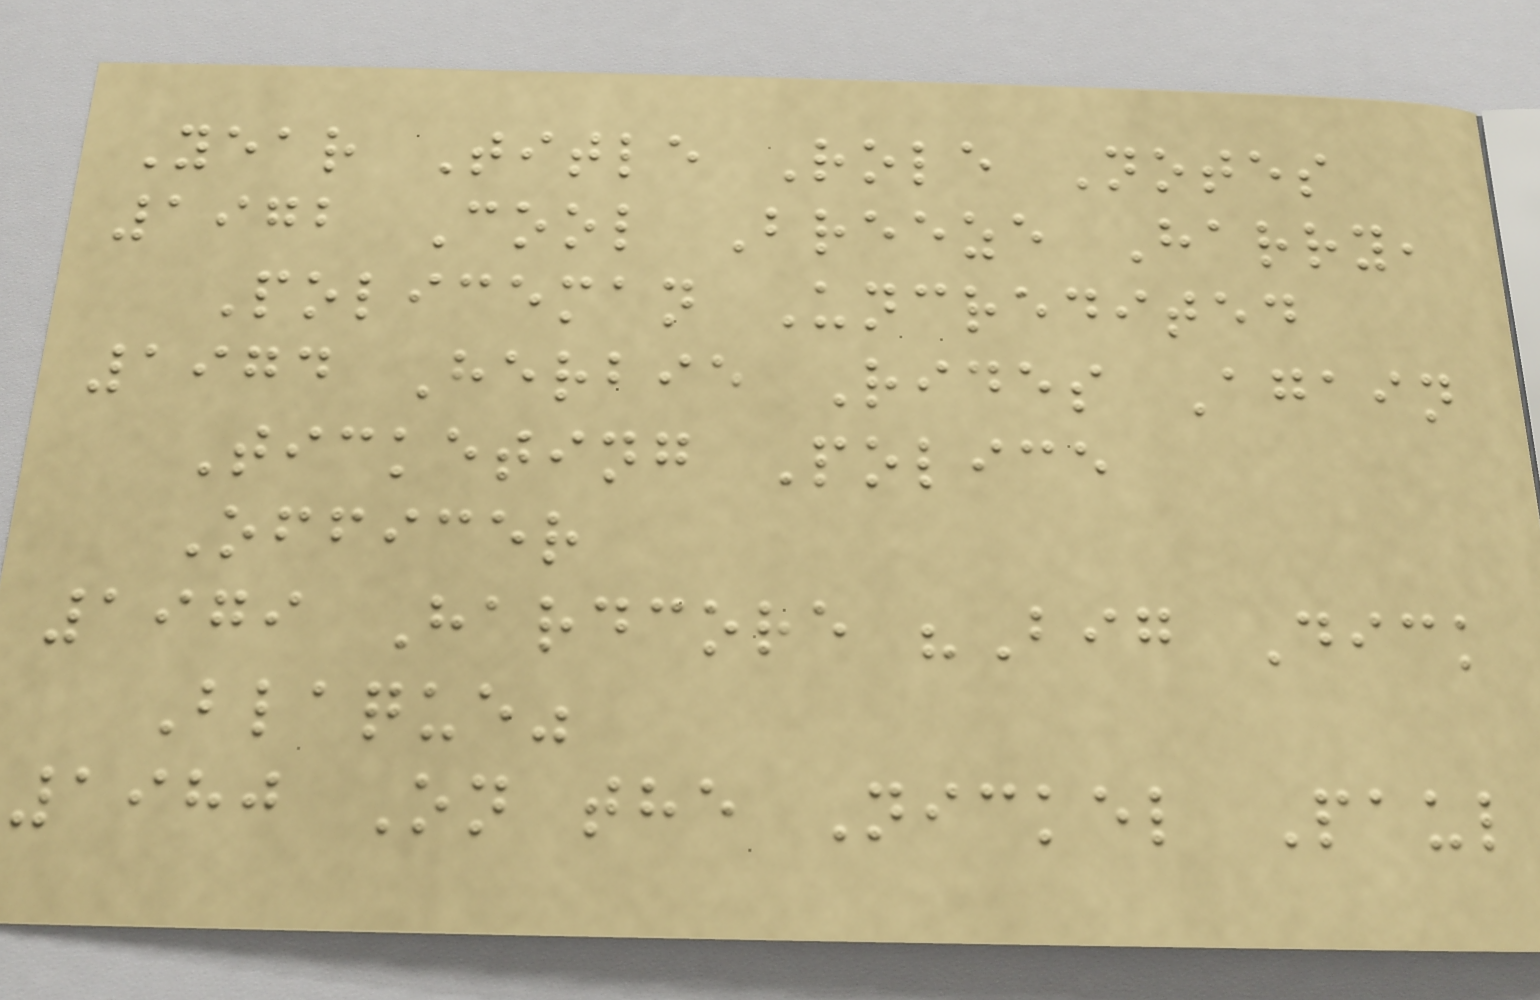Year Title Role Notes
1972 Cool Breeze Harry,
Policeman Uncredited
1974 Herbie Rides Again
Ticketing Police
Officer
1979 Hardcore "Big Dick
Blaque"
1980 On the Nickel Paul
